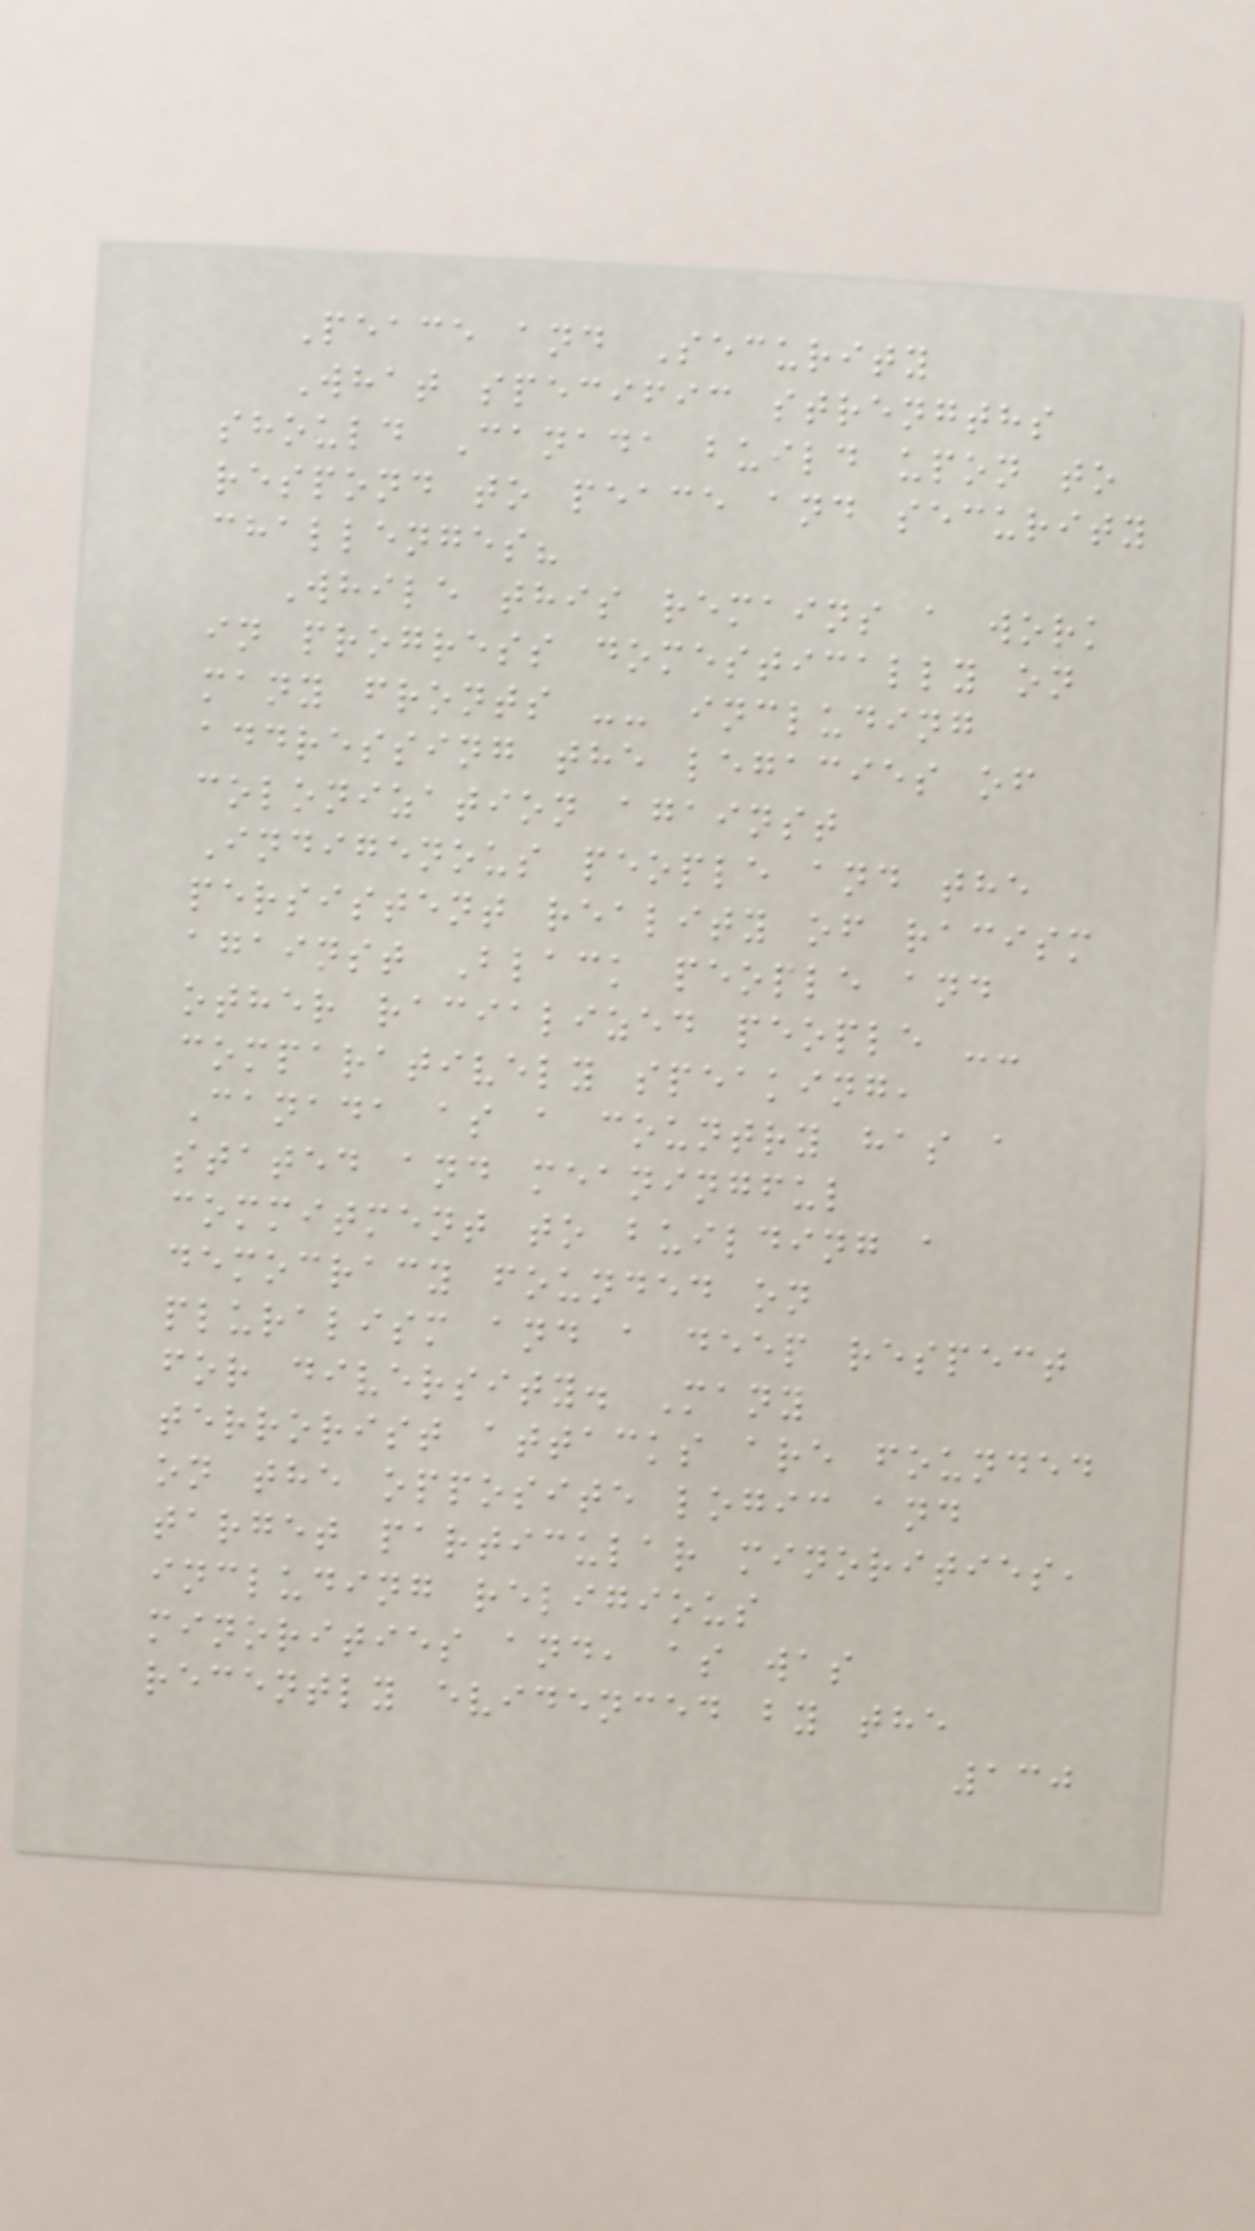Peace and Security
What specific strengths
should Canada build upon to
respond to peace and security
challenges?
While this remains a work
in progress domestically on
many fronts -- including
addressing the legacies of
colonization against
Indigenous people and the
persistent reality of racism
against Black people and
other racialized people --
comparatively speaking,
Canada as a country has a
stated and meaningful
commitment to building a
democracy founded on
pluralism and a deep respect
for diversity. Many
terrorist attacks are founded
on the opposite logic and
target particular minorities,
including religious
minorities and, as was
recently evidenced by the
130
